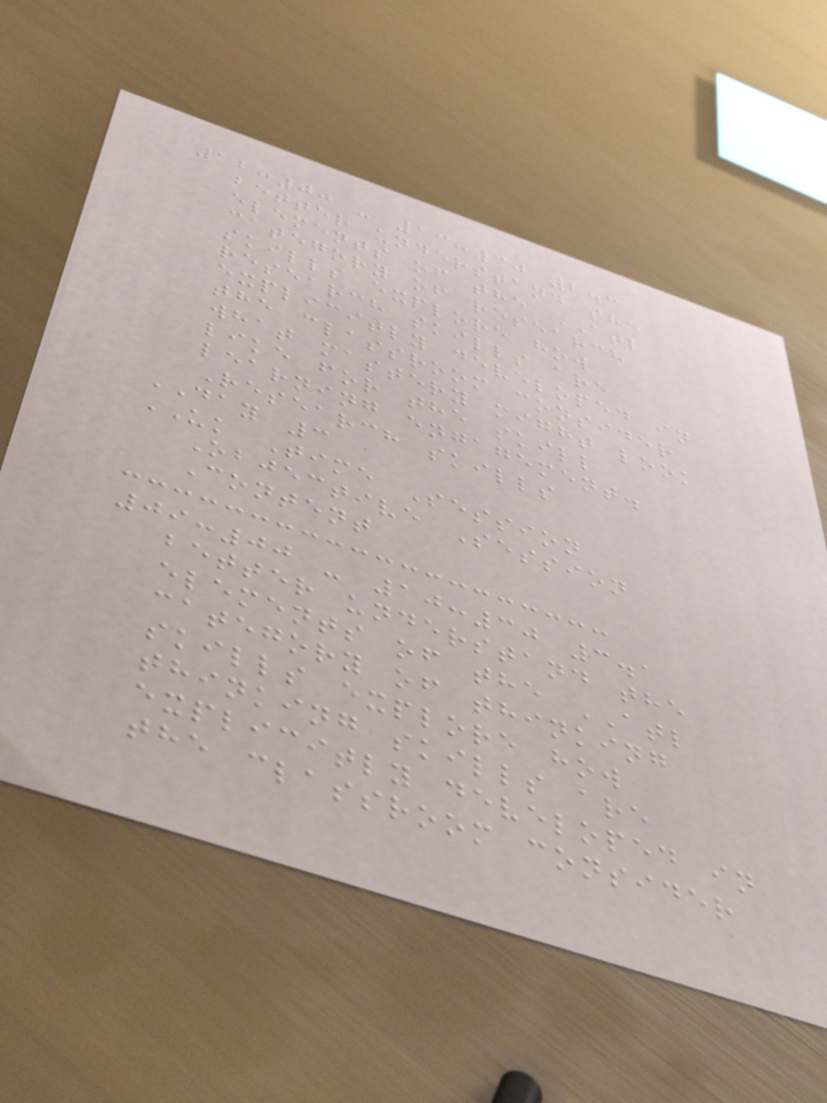12:00 - 13:30 2.3
better understand the
elements of the ATL
category of research
skills explore how
research skills are
explicitly developed in
the classroom consider
what mastery might look
like for the skill
learning engagement.
Research skills
DAY 3
UK Time Session
Objective Session
Content
09:00 - 10:30 3.1
better understand the
elements of the ATL
category of thinking
skills explore how
thinking skills are
explicitly developed in
the classroom consider
